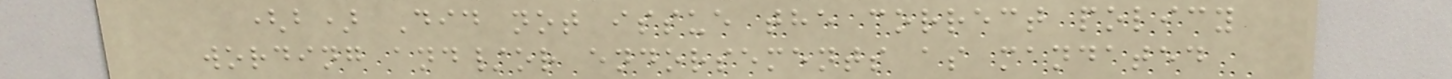(b) Did not issue the correct policy
wording and/or endorsements as mandated
